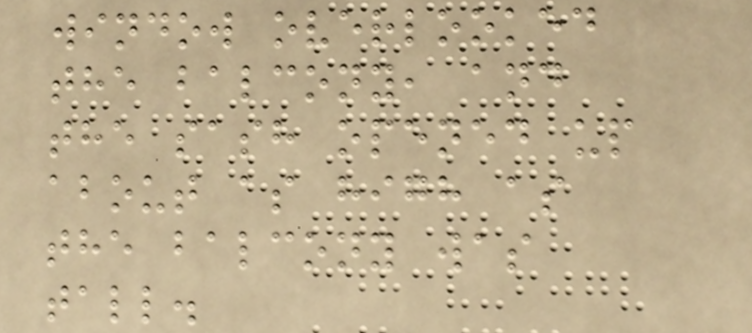window overlooked
the balcony, and
the sash opened up
about as high as
the balcony was
tall.
